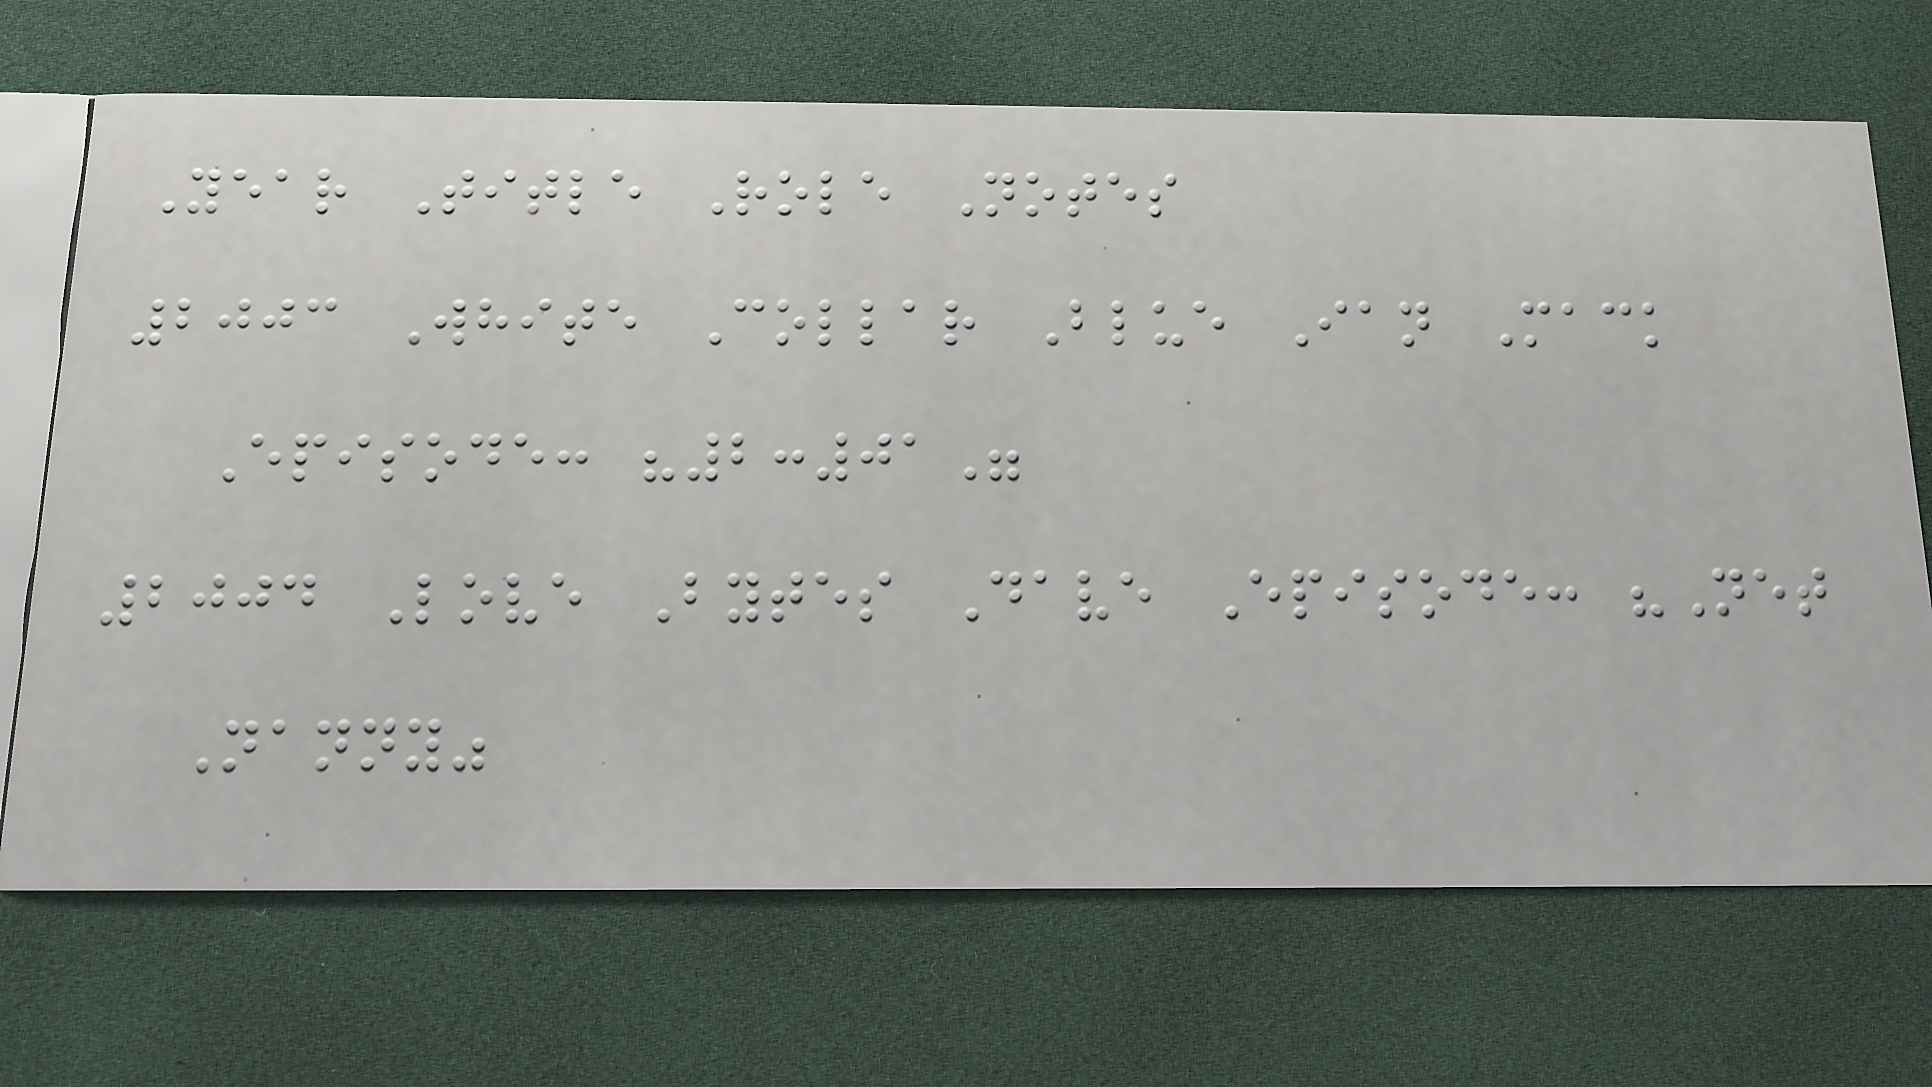Year Title Role Notes
2003 White Collar Blue Ian Mack
Episode: "2:01"
2004 Love Bytes Dave Episode: "Net
Nanny"
